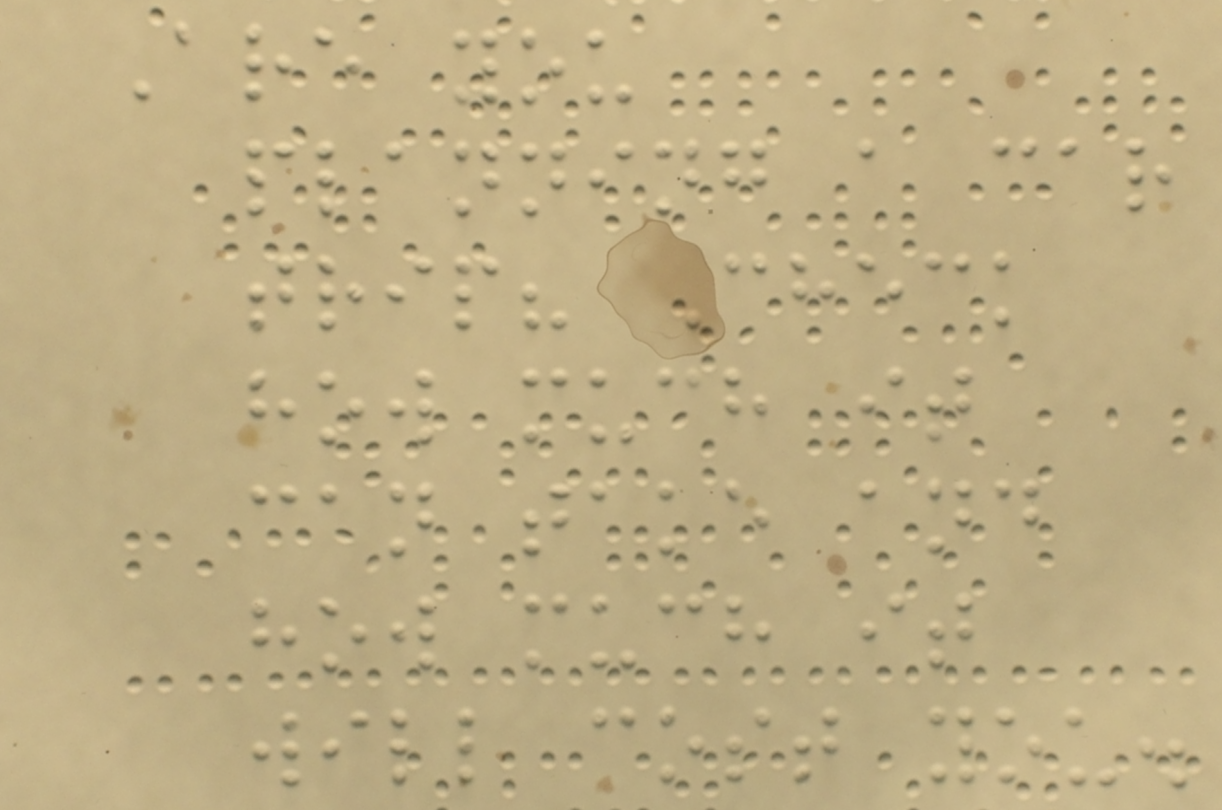Are you
planning a car
trip? Check
how much it
can take and
how much it
will cost you.
